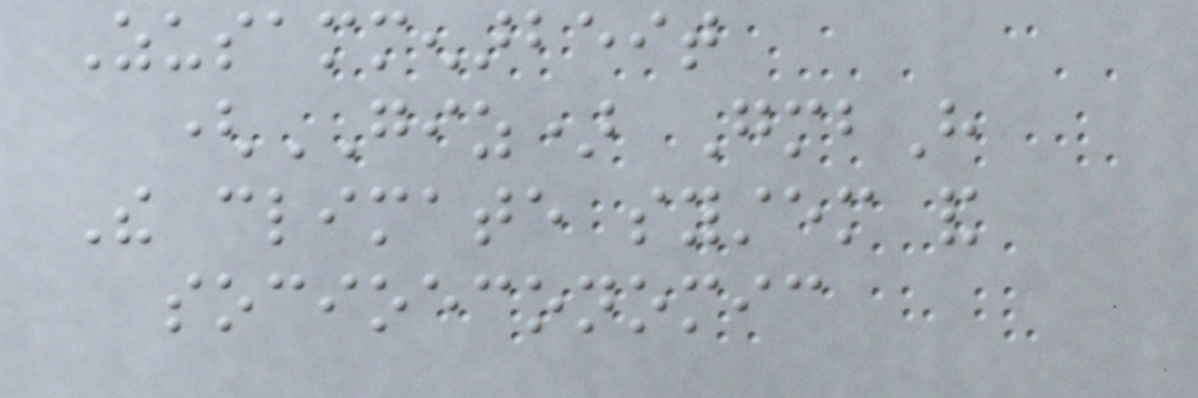Zusammenarbeit
(GIZ) GmbH
The climate system and
socioeconomic
